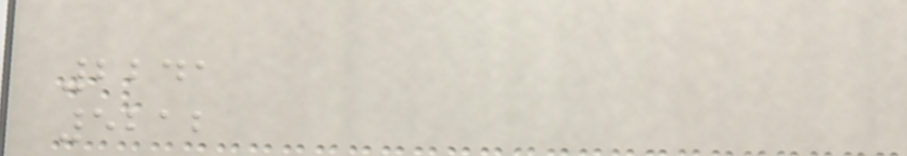2241
5212
